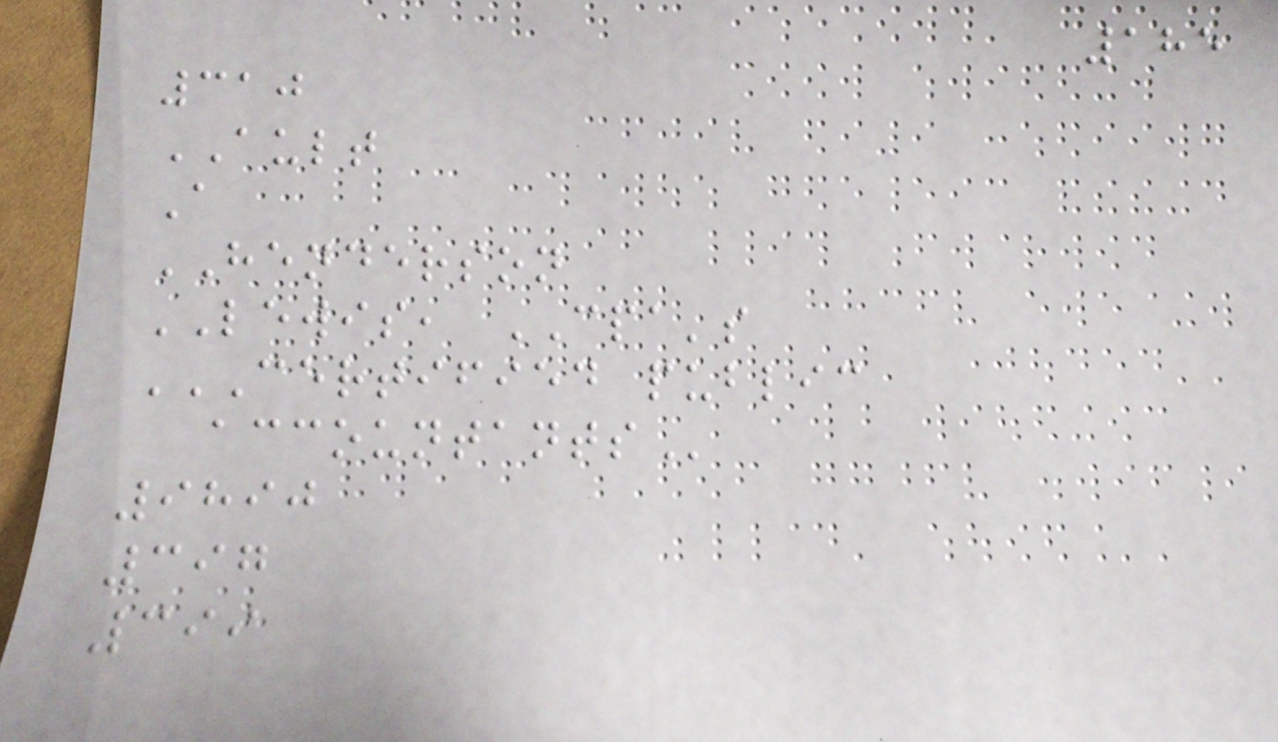185
310
AULT
A
HENDERSON
LEWIS, CPA's
CERTIFIED PUBLIC
ACCOUNTANTS
9890
397
399
